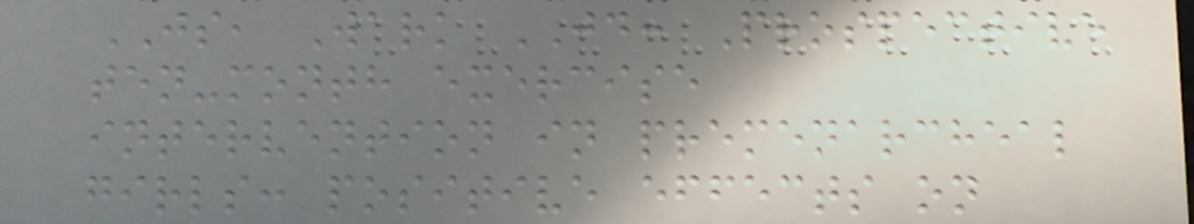JS, Wark JD: Prospective
ten-month exercise
intervention in premenarcheal
girls: positive effects on
